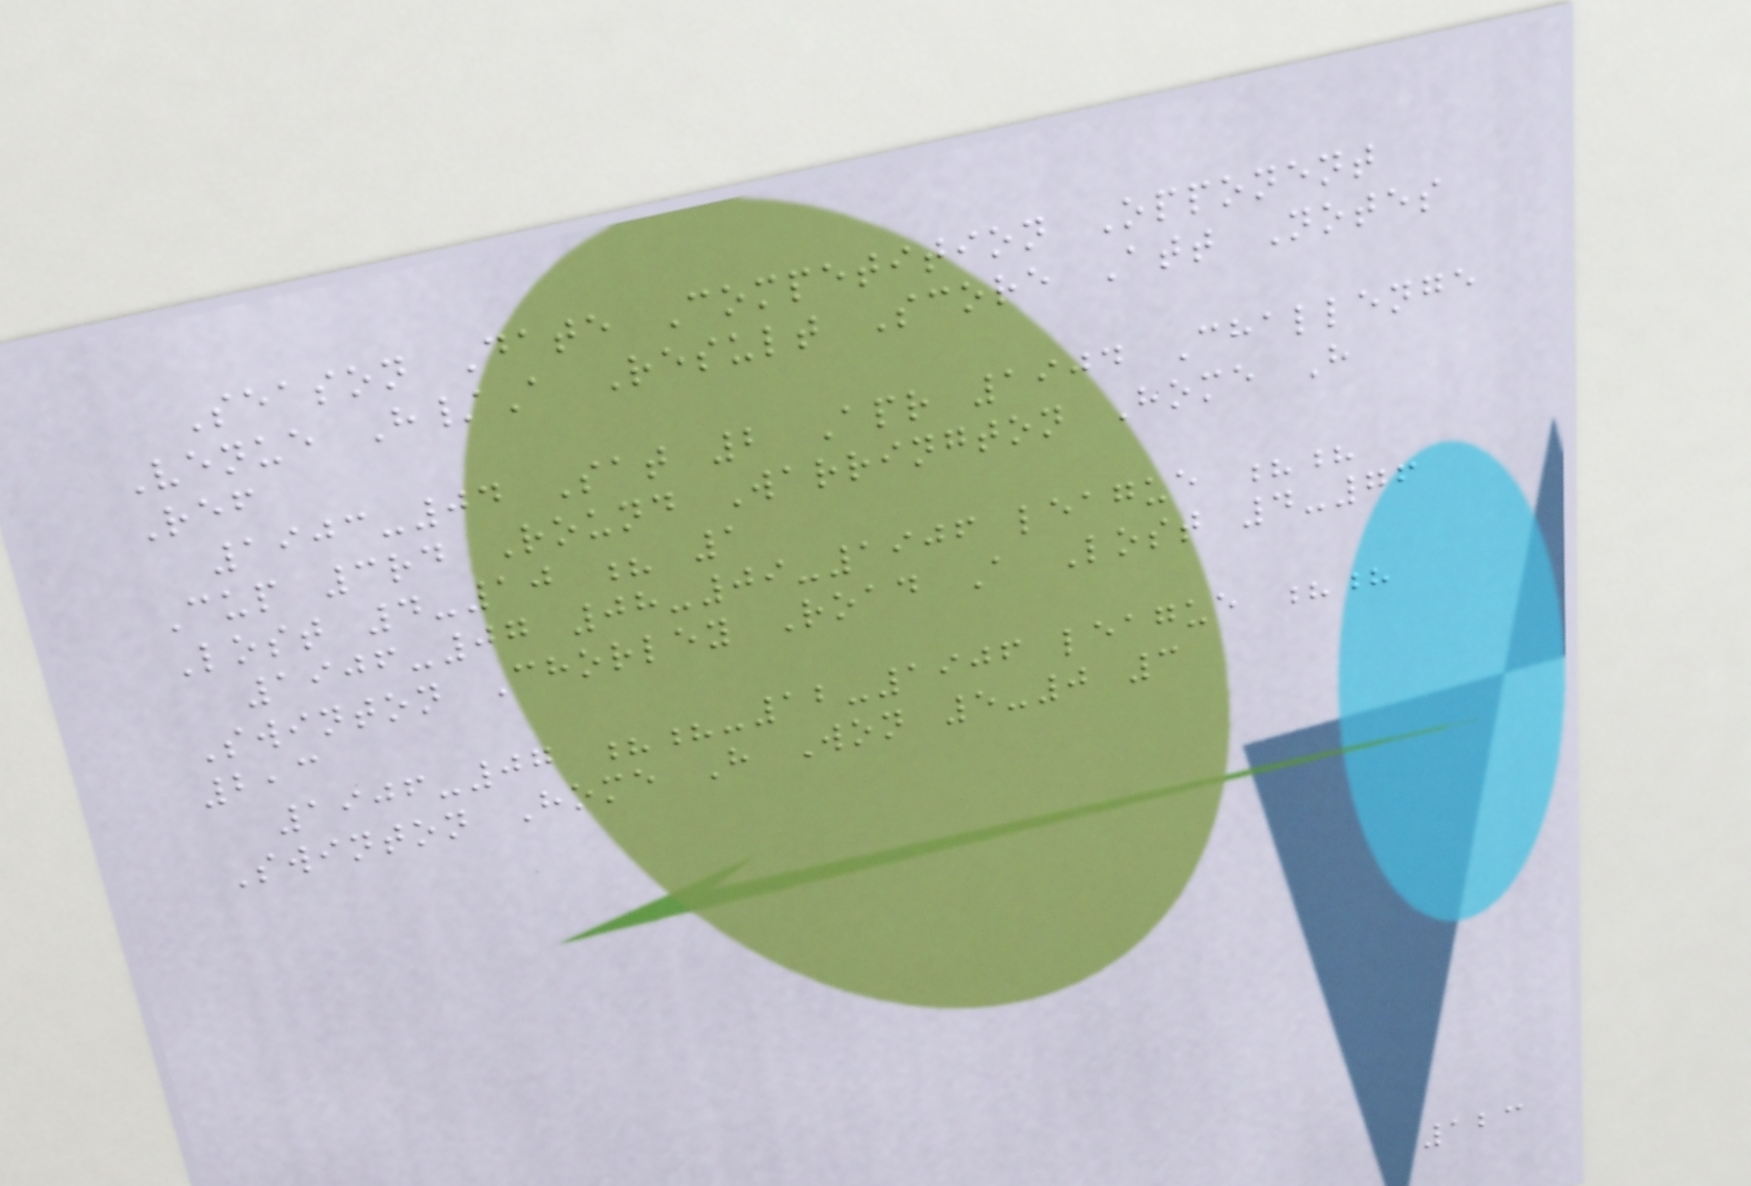Season Date Competition Opponent
Venue H/A Result Score Att Notes
Ref
1903-04 Sat 2 Apr 1904 Challenge
Cup 3rd Round Warrington Home H
Lost 4-10 ? 1
1906-07 08-09-1906 league ??
Swinton Chorley Road A Lost 4-76
2,3
1906-07 ??-12-1906 league ??
Swinton Home H Won 5-0 3
123
